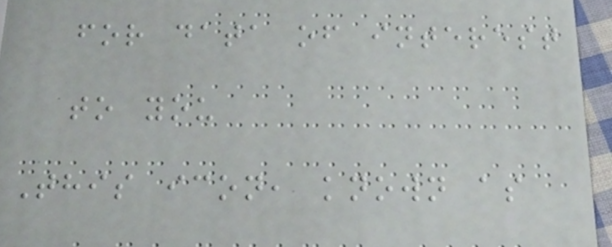for data of interest
to you
This icon, known as
